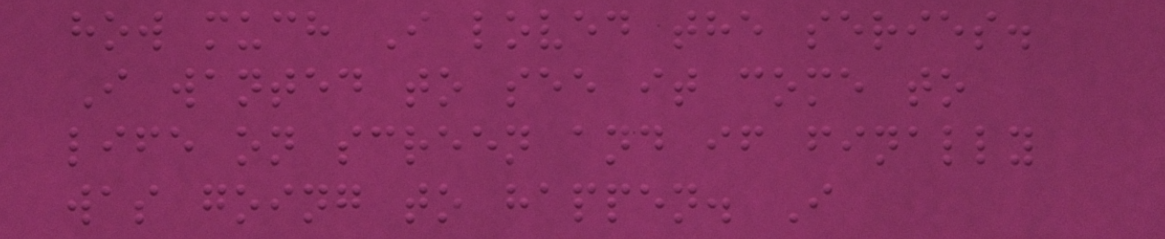how much I loved the series.
I wanted to see it come to
life on screen and if finally
was going to happen. I
